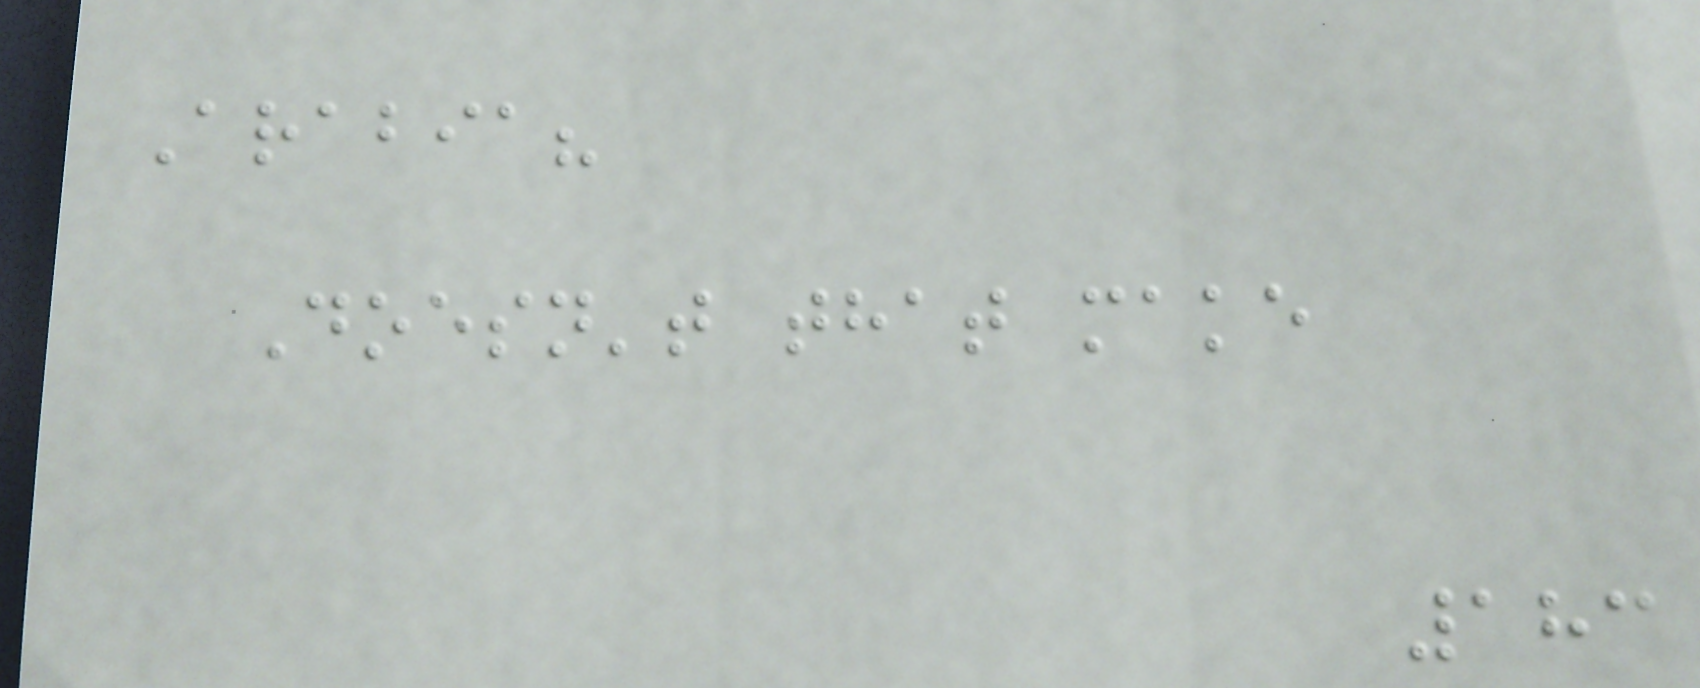Arabia?
Doesn't that make
183
